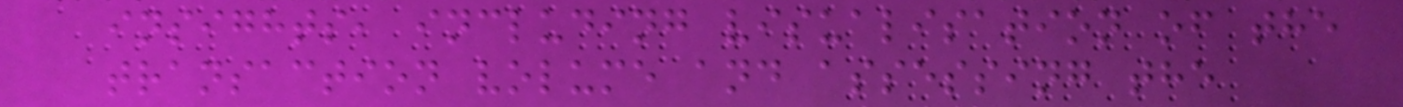insights, including visualisation of the
transaction volume and assessing the
